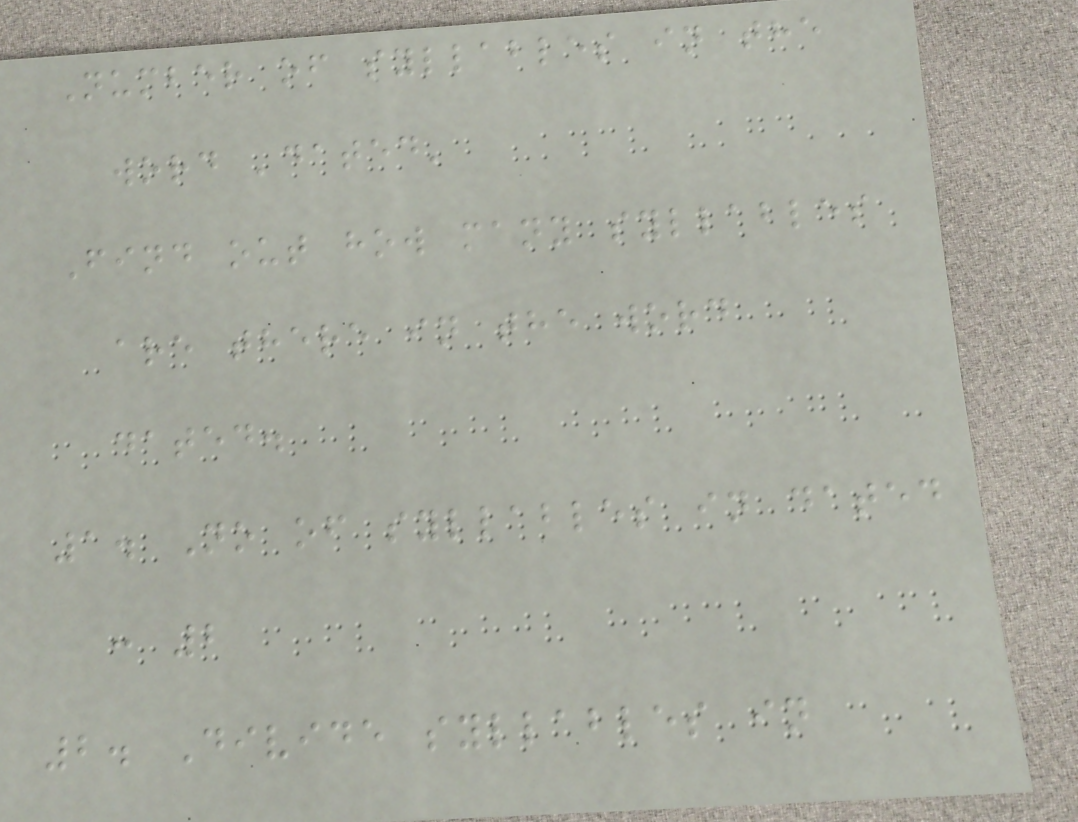Number of syllables in the
word 'dated'
Find out how many syllables
are there in the word
dated.
1. No of syllables in dated
: 2
2. Divide syllables in
